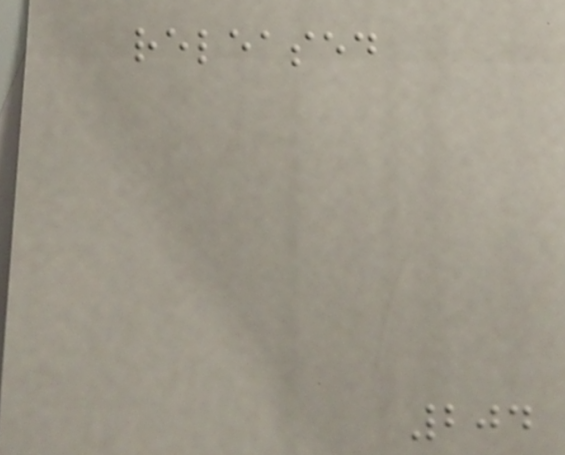released
204
